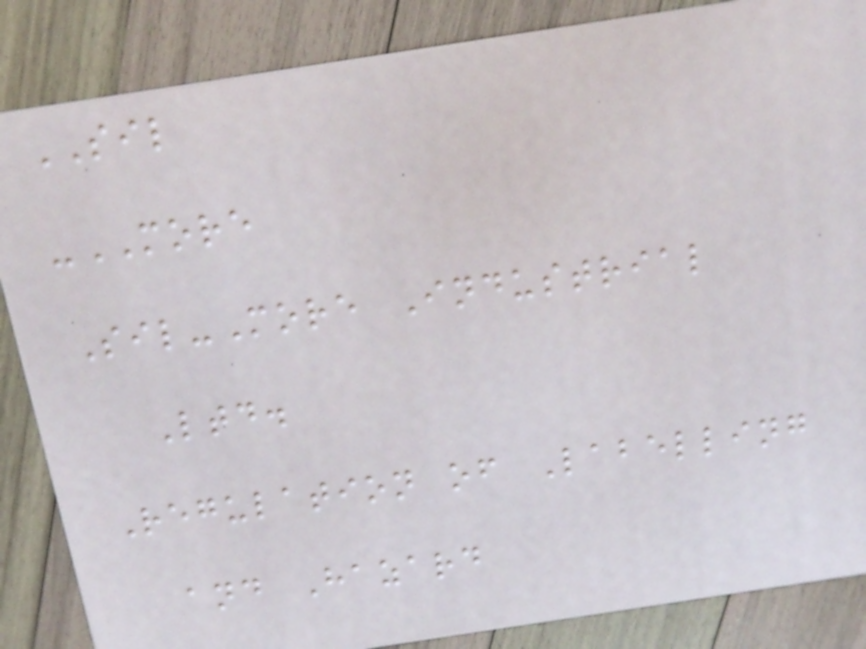SIL
-MORE
Sil-More Industrial
Ltd.
Regulation of Labelling
and Hazard
